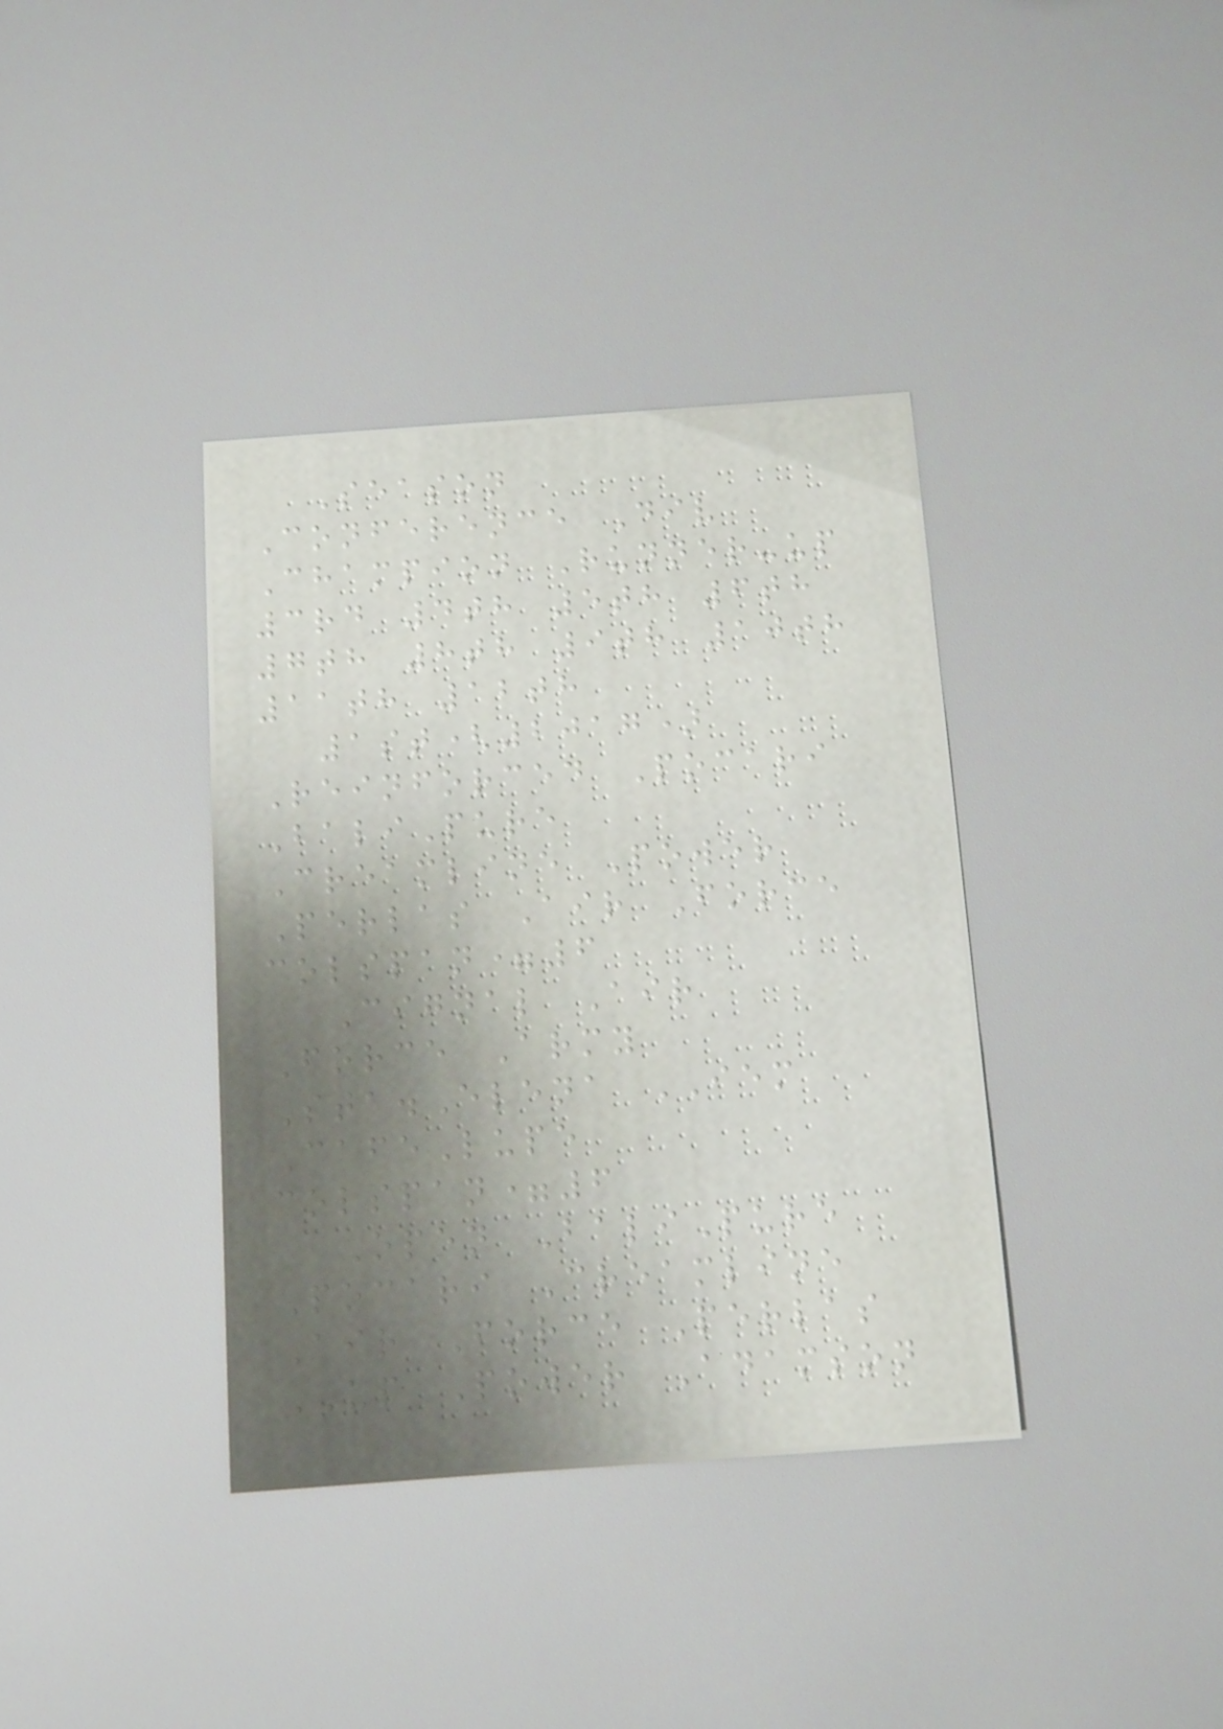Season
Conference Div
Champion Runner-up
3rd 4th 5th 6th
7th 8th 9th 10th
11th 12th
1st(2017)
Reinforced Pocari
BaliPure
Creamline Power
Perlas Air Force
colspan=6
Cignal Air
Force Army
Sta.Elena IEM
CafeLupe
colspan=6
Open BaliPure
Pocari Creamline
Air Force Perlas
UP Power Adamson
